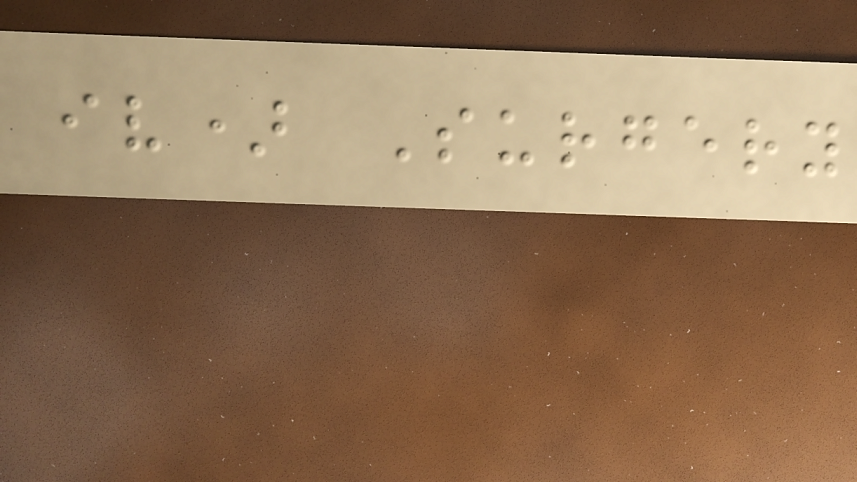iv) Surgery
